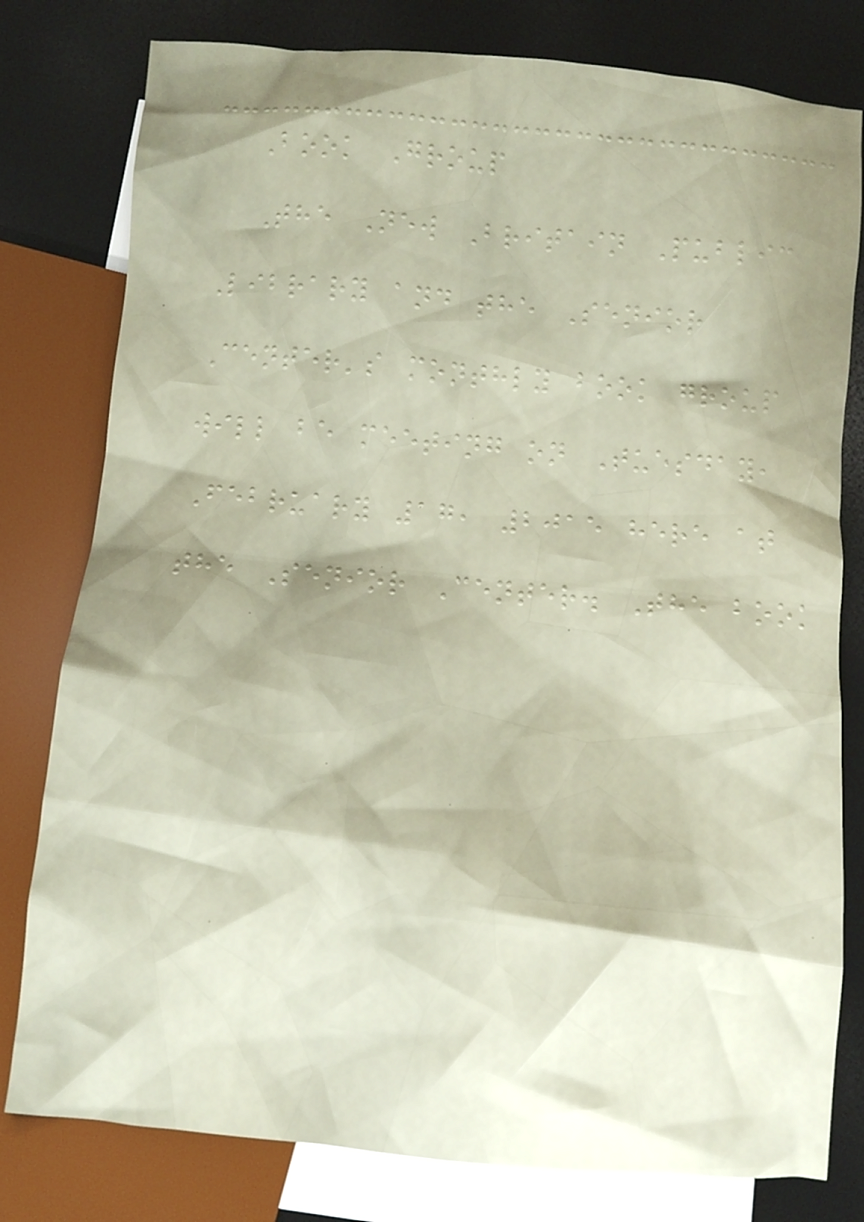Book Group
The New Britain Public
Library and the Senior
Center's monthly book group
will be meeting on Tuesday,
February 17, 2015 here at
the Senior Center. The book
